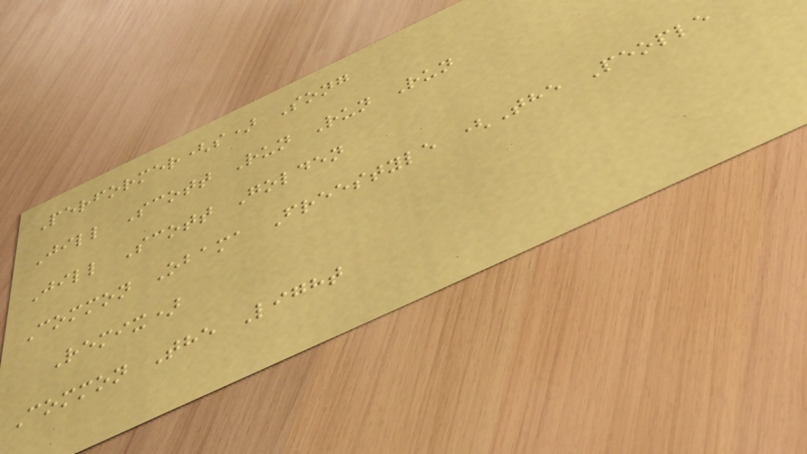Performer(s) Song
Jill Scott Run Run Run
Jill Scott Golden
Common Obama Freestyle (The People
Remix)
Common The Light
